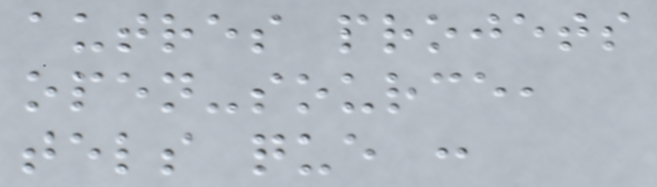autres projets
open-source,
tels que :
